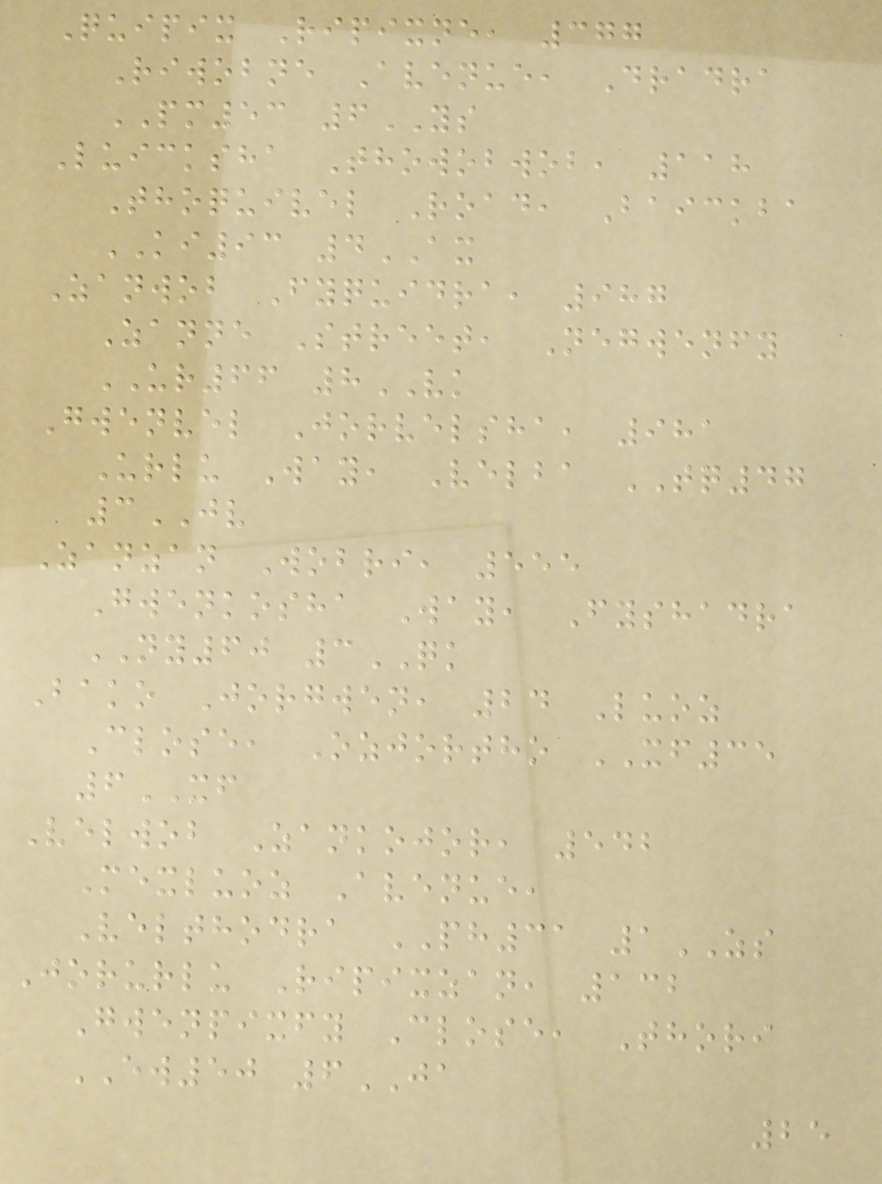Quipix Ripixne, 377
Riwobne Avenue, Dradra
PM53 6YS
Luicksha Thowobwob, 118
Thoquivel Road, Baickba
KI93 4AX
Zanwob Fyquidra, 987
Zanne Street, Negwenfy
UR66 8VK
Gwenvel Jorvelsha, 981
Urlu Way, Velba TQ47
3JV
Zanzan Wobri, 555
Gwenkosha Way, Fyshadra
NY60 3QK
Bako Jorgwen, 24 Luoz
Close, Ozjortho XF35
6XF
Velwob Zankojor, 542
Mexluoz Avenue,
Velthodra PH31 1ZS
Jorurlu Ripixzan, 132
Gwenpixfy Close, Thori
EW50 6JA
25
